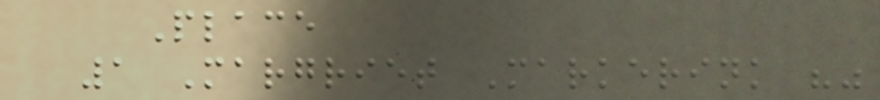Place
1 Margriet Markerink ""
